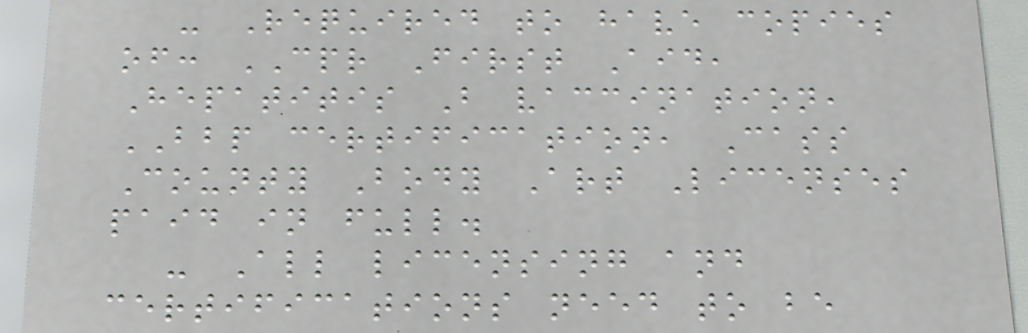- Required to have copies
of: CPR First Aid,
Hepatitis B vaccination,
BBP certification, Cass
County Body Art Licenses
paid in full.
- All licensing and
certifications need to be
